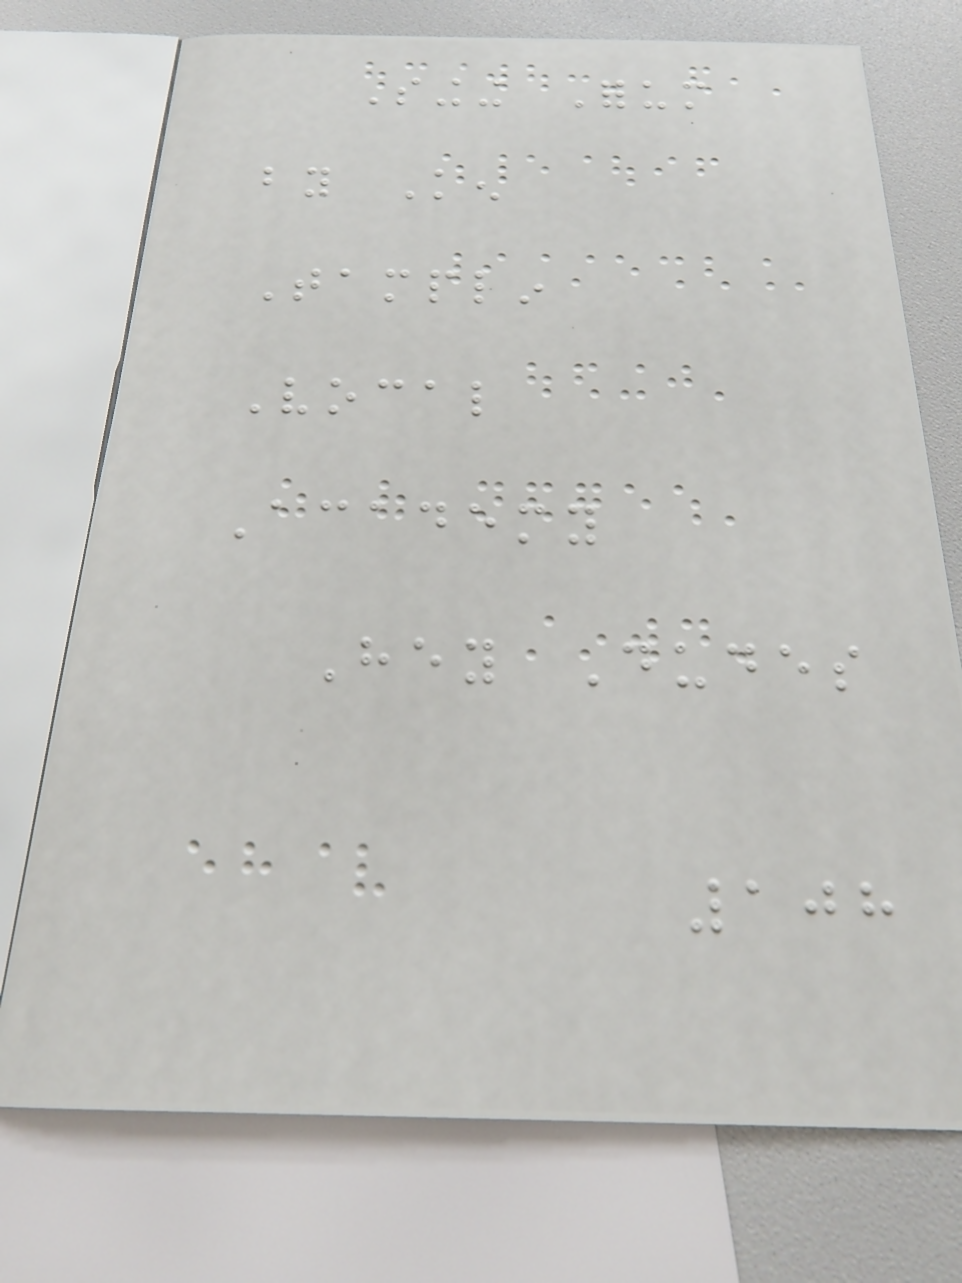Singing Forum
by Ken
Tamplin
Vocal
Academy
Hey Dudes
108
